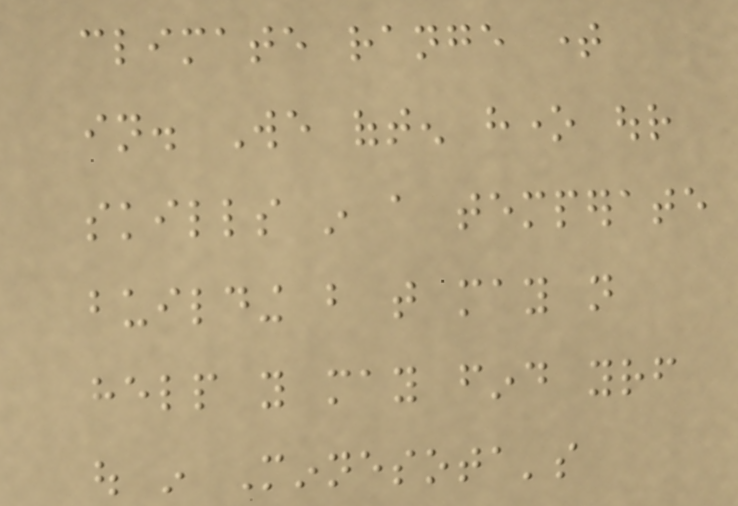climate range time
in. We often hone our
skills in a temperate
building but that may not
help you may find yourself
out in Minnesota's
